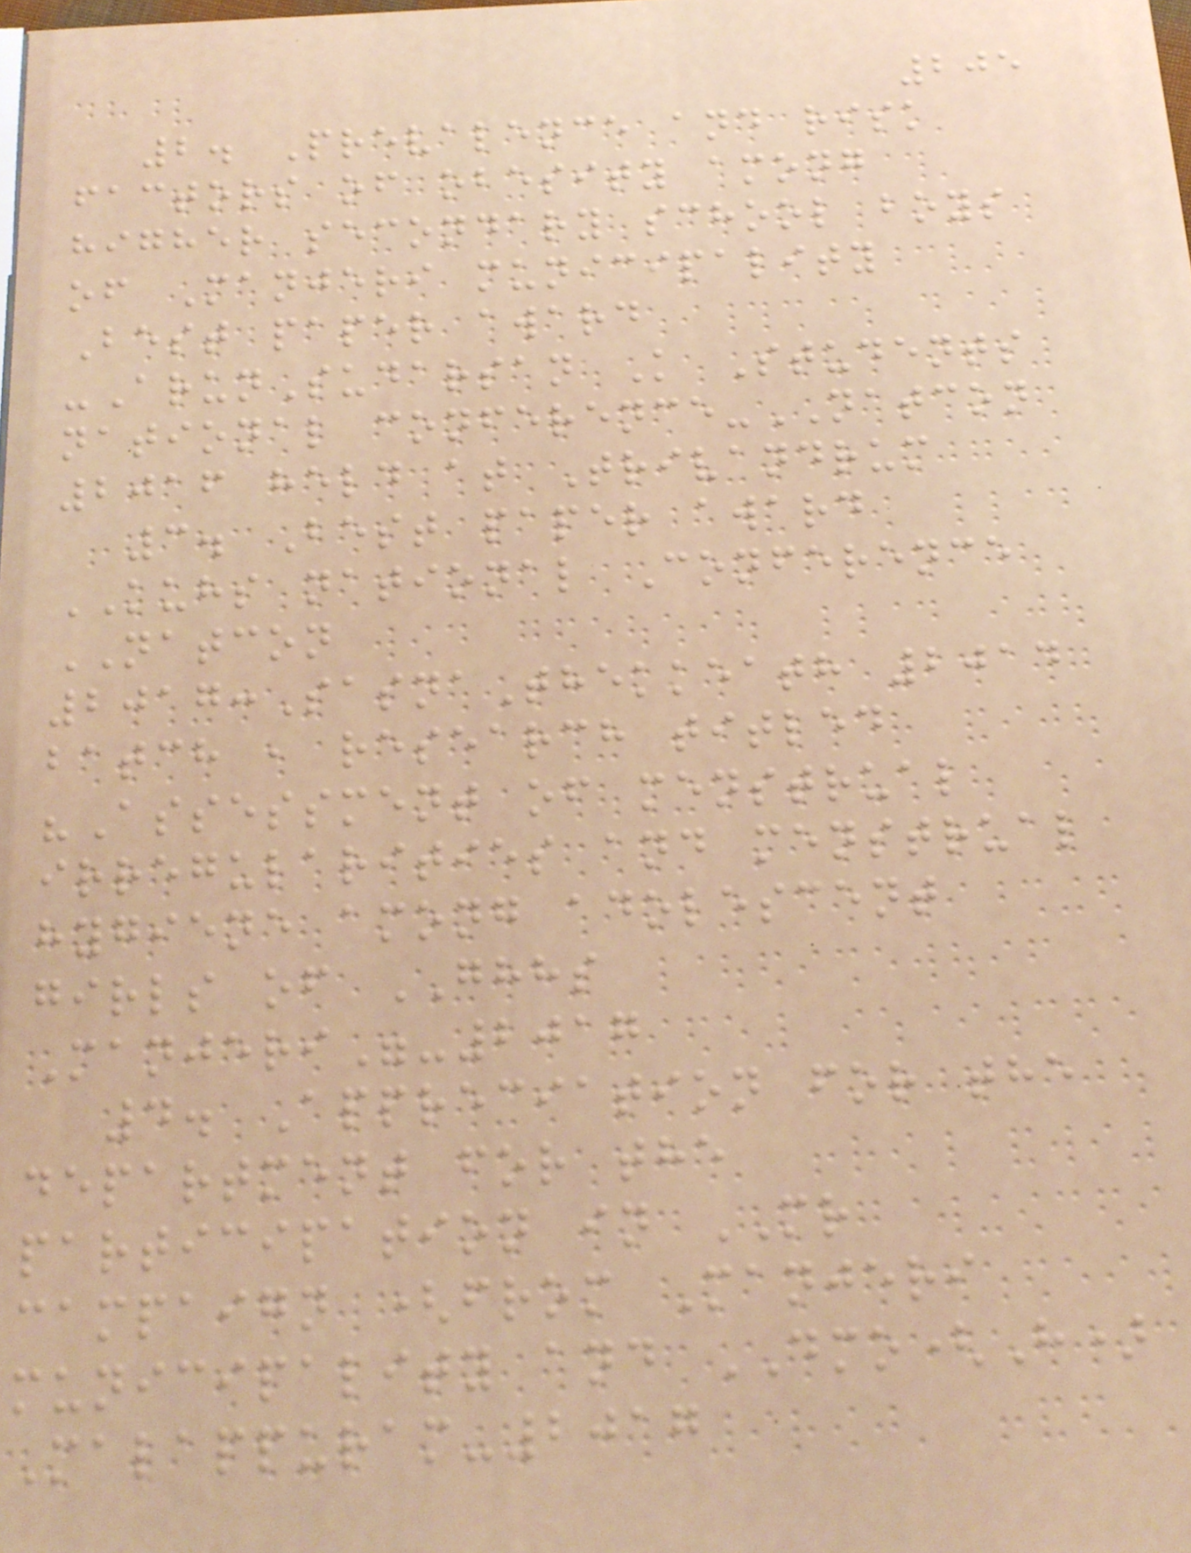205
2. Prevalence and risk
factors of obesity among
higher secondary school boys
of Manjeri municipality
Best paper award
-ArunSudarsan K Students
national conference-NATCON
2016 held at Trivandrum
3. Best paper award
KUHS national Conference
NATCON
2017:SasnaThekkeath 2014
batch , research titled
"Assessment of menstrual
irregularities and menstrual
hygiene among adolescent
girls of GHHS
Manjeri"-2017
4. Appreciation for the
department for the
participation in MR
campaign (from Manjeri
municipality and DMO(H)
Malappuram-2017
